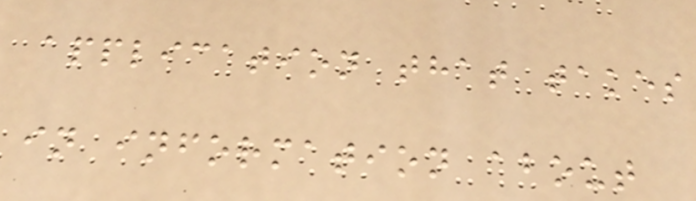application that takes
in information about
